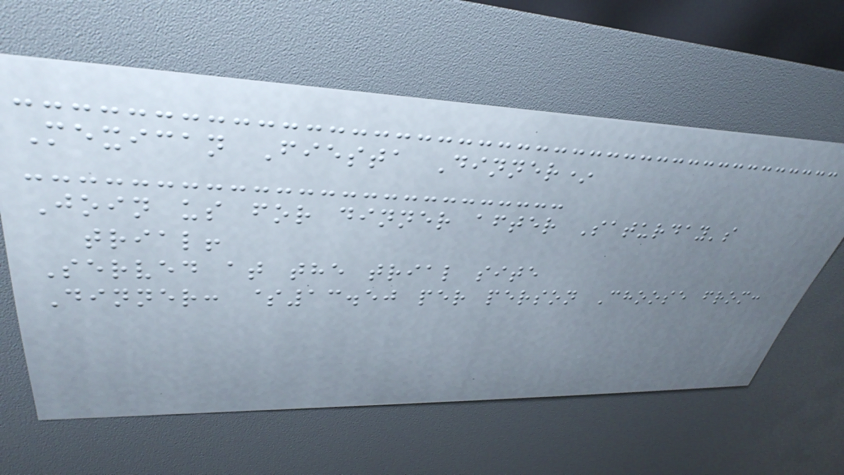Mexican Fiesta Dinner*
Join us for dinner after Saturday's
trial!
Served at the trial site
Dinner: $13.50 per person Choose from:
